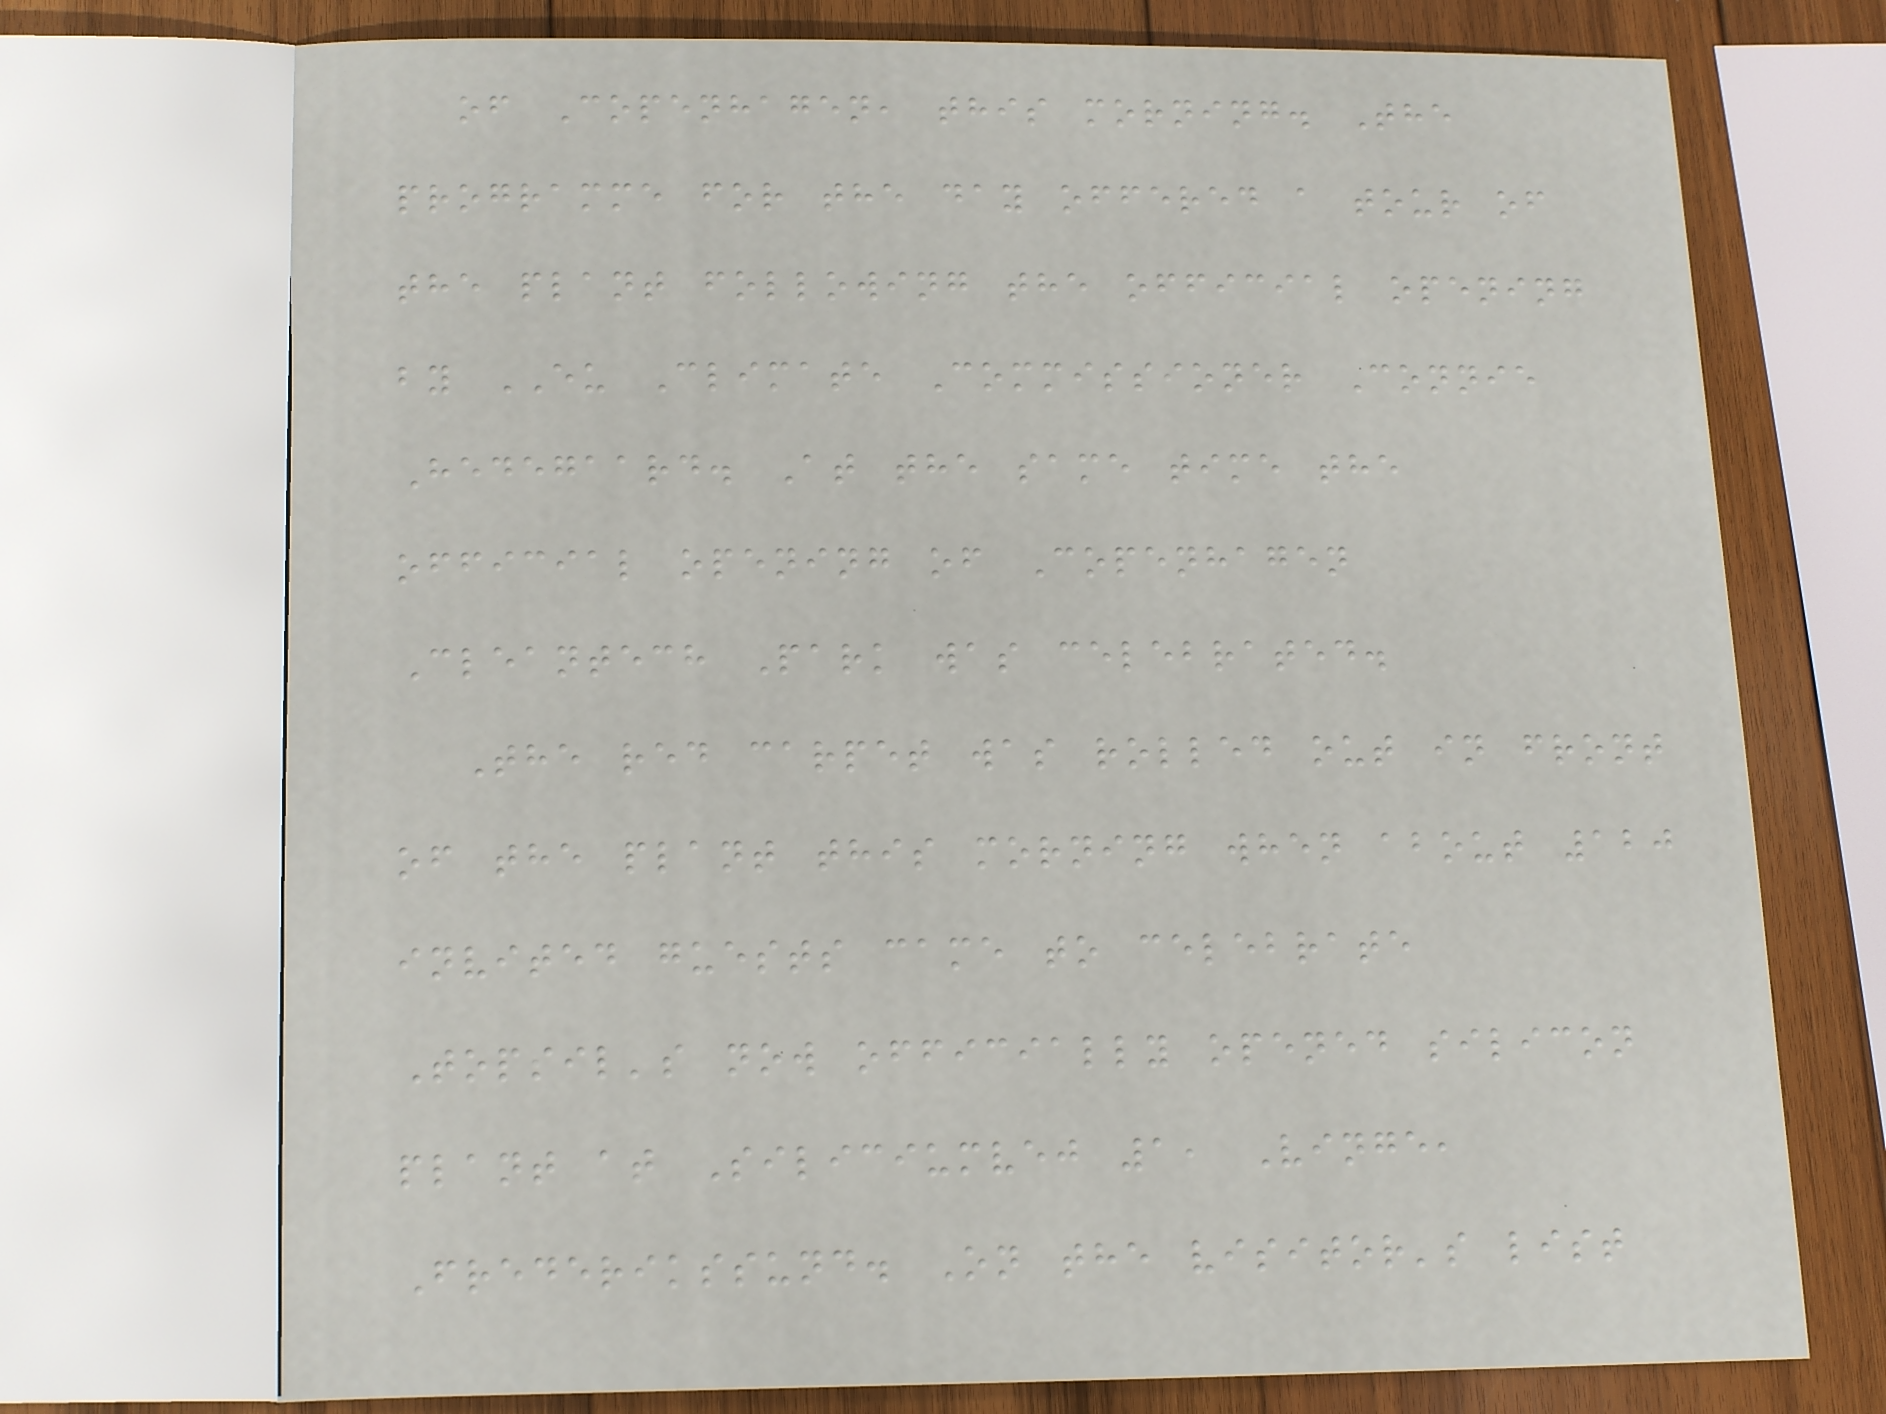of Copenhagen, this morning. The
programme for the day offered a tour of
the plant following the official opening
by EU Climate Commissioner Connie
Hedegaard. At the same time the
official opening of Copenhagen
Cleantech Park was celebrated.
The red carpet was rolled out in front
of the plant this morning when about 120
invited guests came to celebrate
Topsil's now officially opened silicon
plant at Siliciumvej 1, Vinge,
Frederikssund. On the visitor's list
